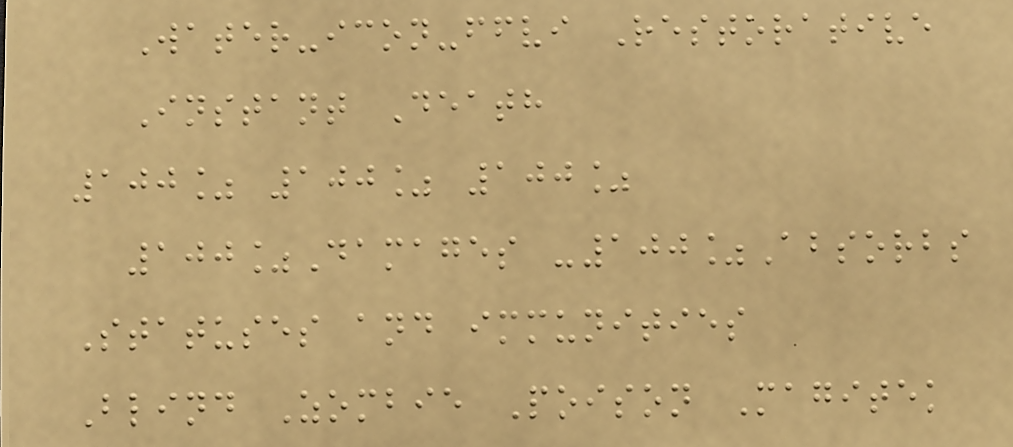Water-icon-ffvi Restorative
Instant Death
100% 100% 100%
100%Damages -100%Absorbs
Statuses and immunities
Blind Zombie Poison Magitek
